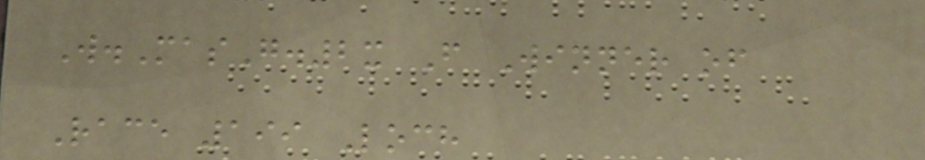W.MasG.2x F Winner of
Race 199 Loch
